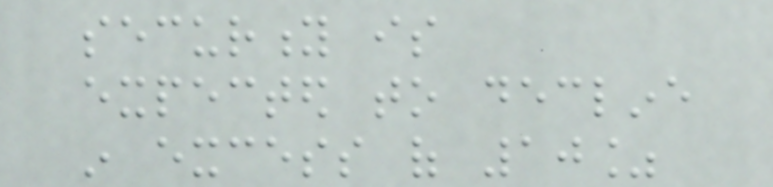security is
expected to decline
in excess of 10%
